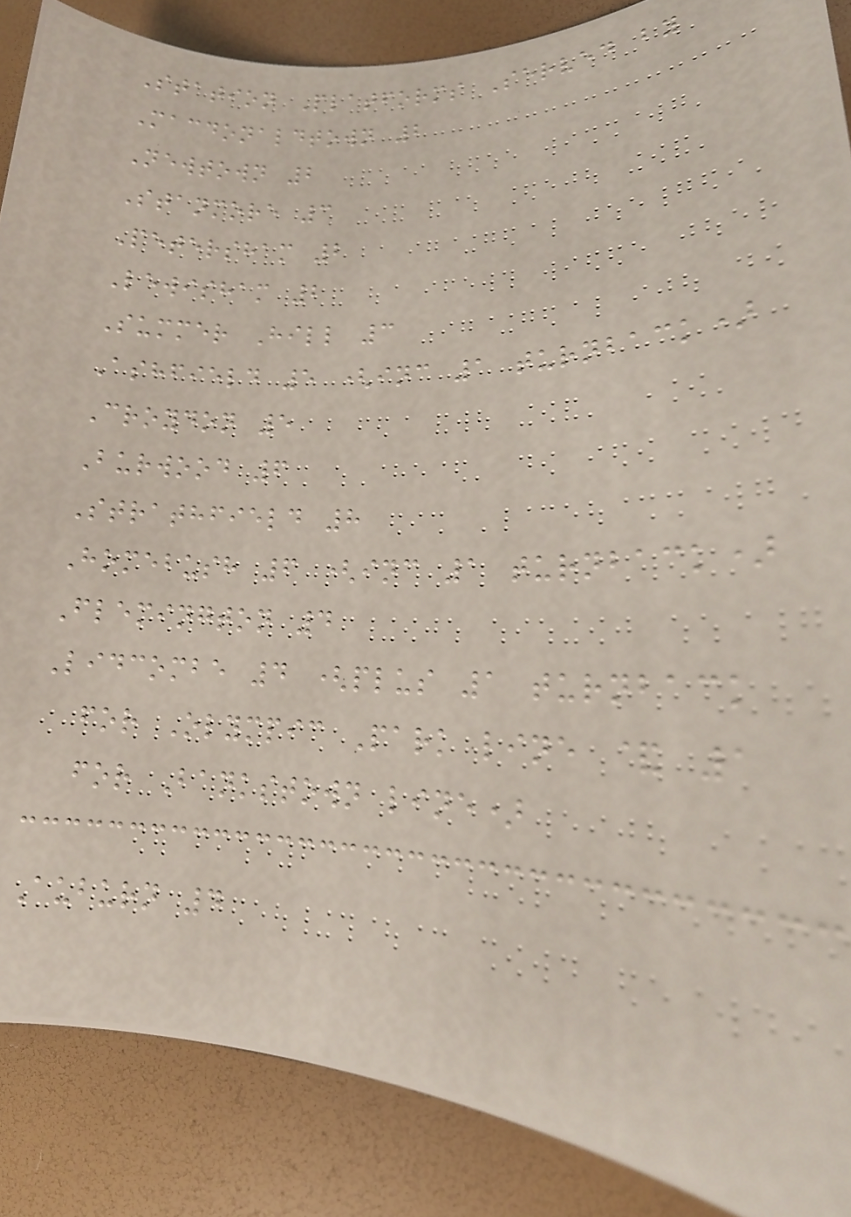Station Platforms Served by
Macdonaldtown 2
Newtown 2
Stanmore 3
Petersham 2
Lewisham 2
Summer Hill 3
Ashfield 5 (inc 1 turnback)
Croydon 5
Burwood 6
Strathfield 8
Homebush 6 (inc 1 turnback)
Flemington 4
Lidcombe 4 (plus 1 turnback
for Olympic Park line & 1
for Bankstown line)
Auburn 4
